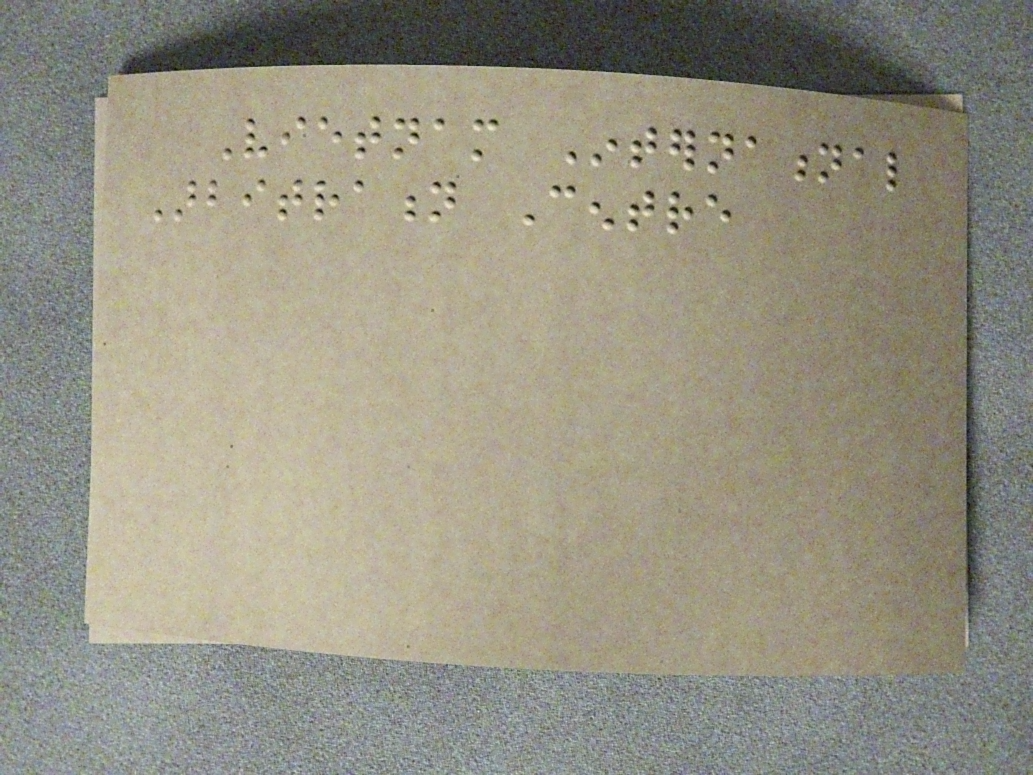Vietnam International
Arbitration Centre
